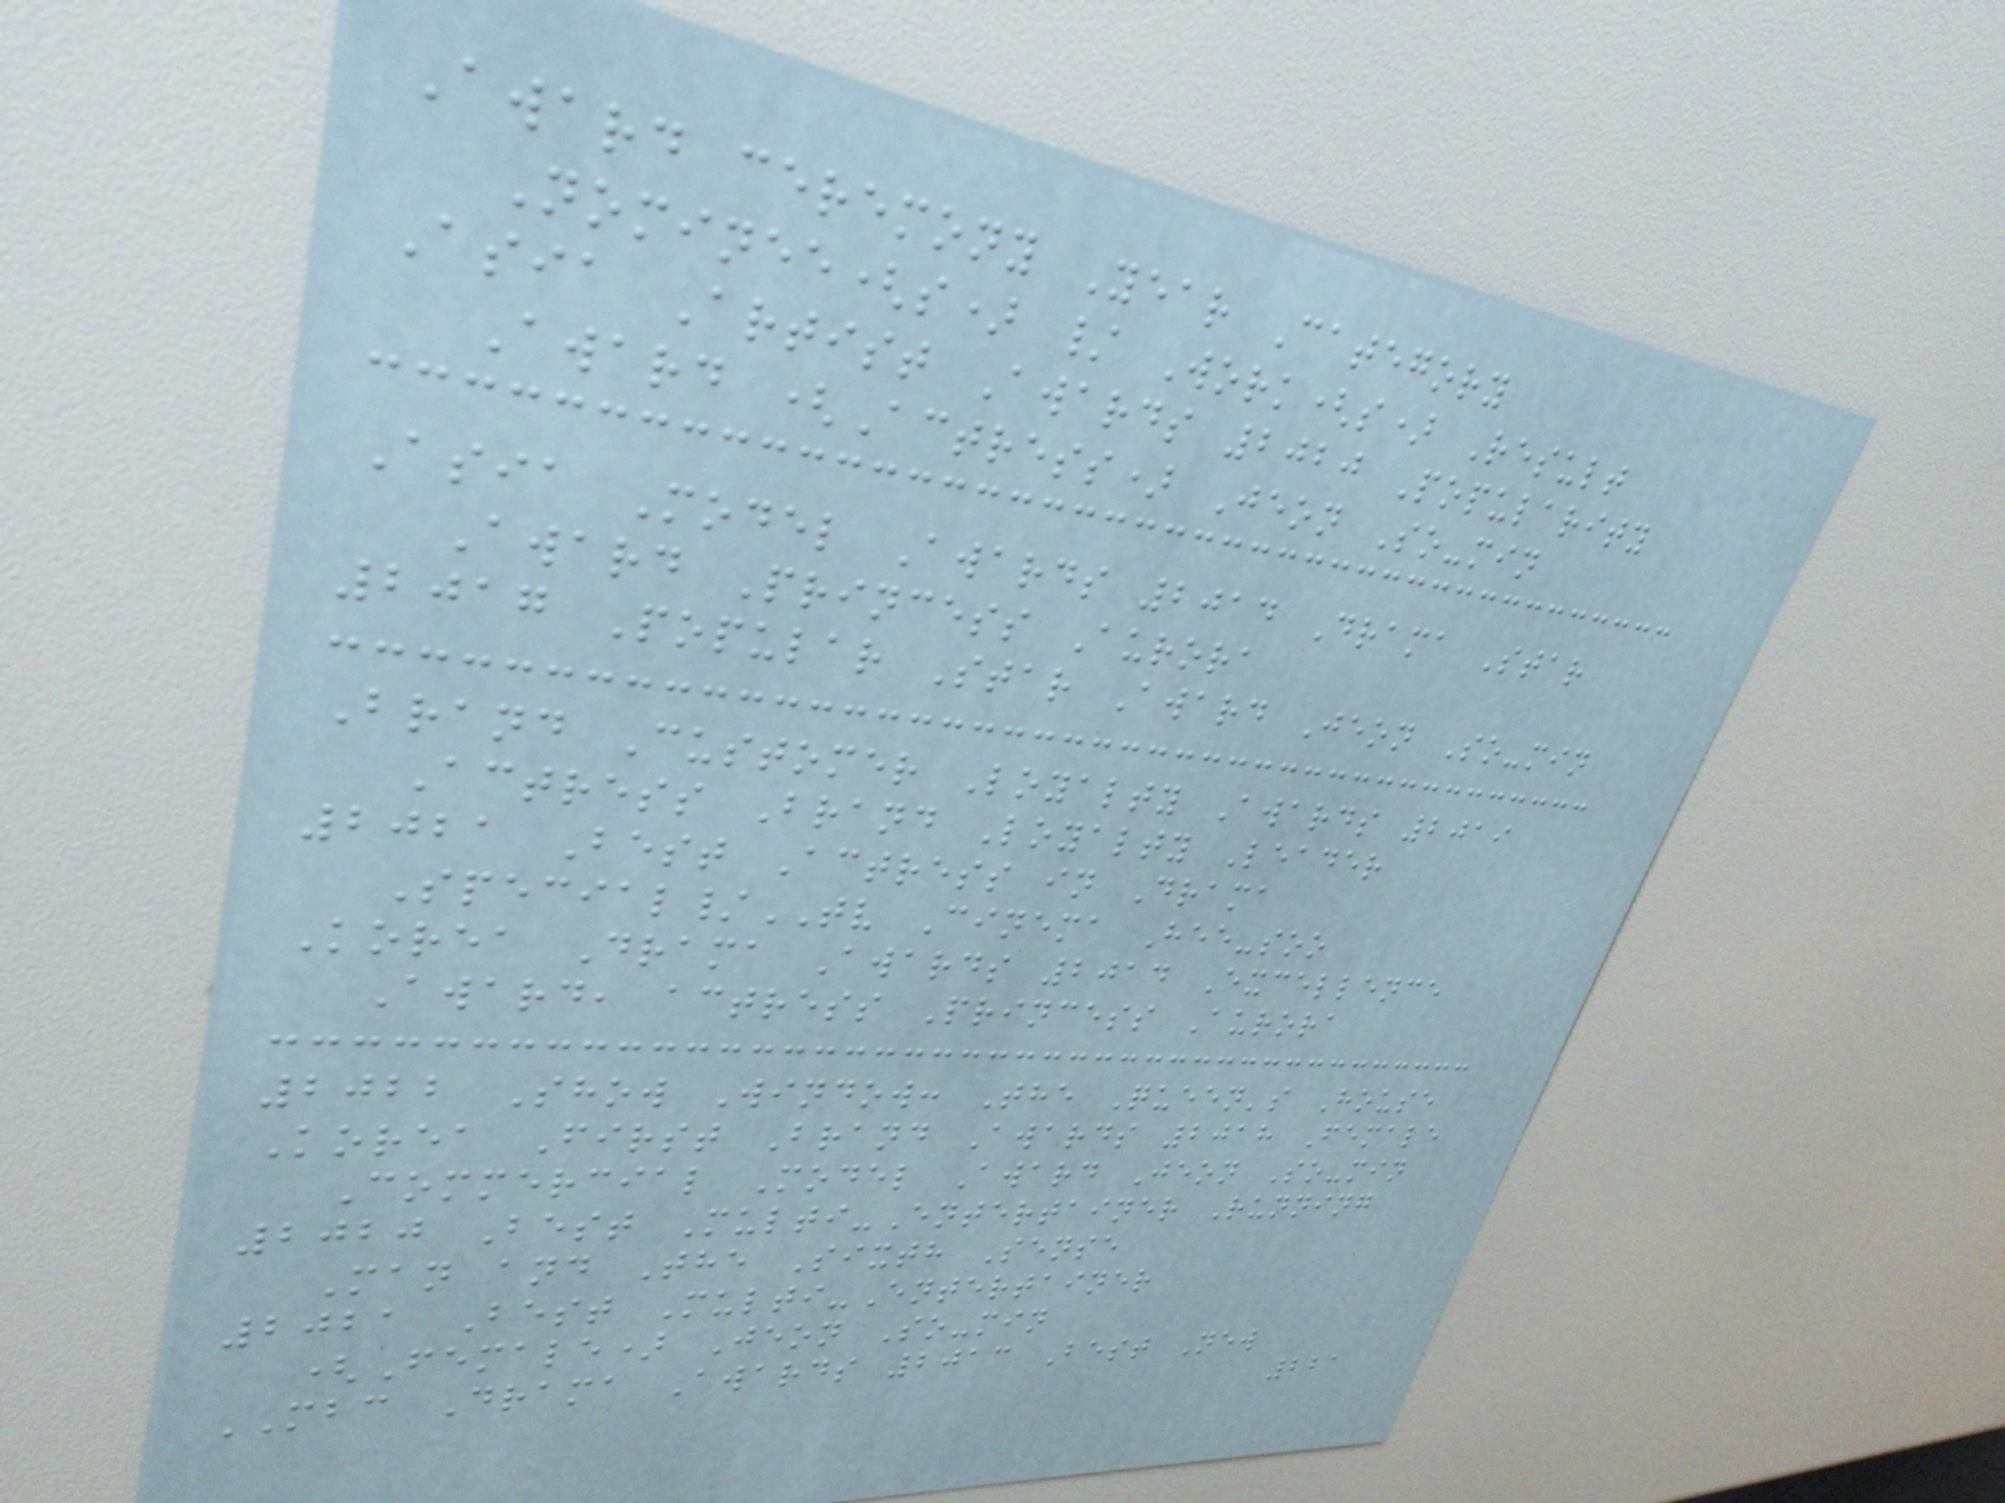Award ceremony Year Category
Nominee(s) / Work(s) Result
Asia Artist Awards 2020 Popularity
Award (Actress) Jeon So-min
Asia Model Awards 2014 Drama Star
Award Princess Aurora
2017 Popular Star Award Jeon So-min
Brand Customer Loyalty Awards 2019
Actress Brand Loyalty Leader
2021 Best Actress in Drama
Special/TV Cinema Hee-soo
Korea Drama Awards 2014 Excellence
Award, actress Princess Aurora
2022 Show Window: The Queen's House
Korea First Brand Awards 2018 Female
Commercial Model Award Jeon So-min
2020 Best Multi-Entertainer Running
Man and The Sixth Sense
2021 Best Multi-Entertainer
(Female) Jeon So-min
MBC Drama Awards 2013 Best New
221
